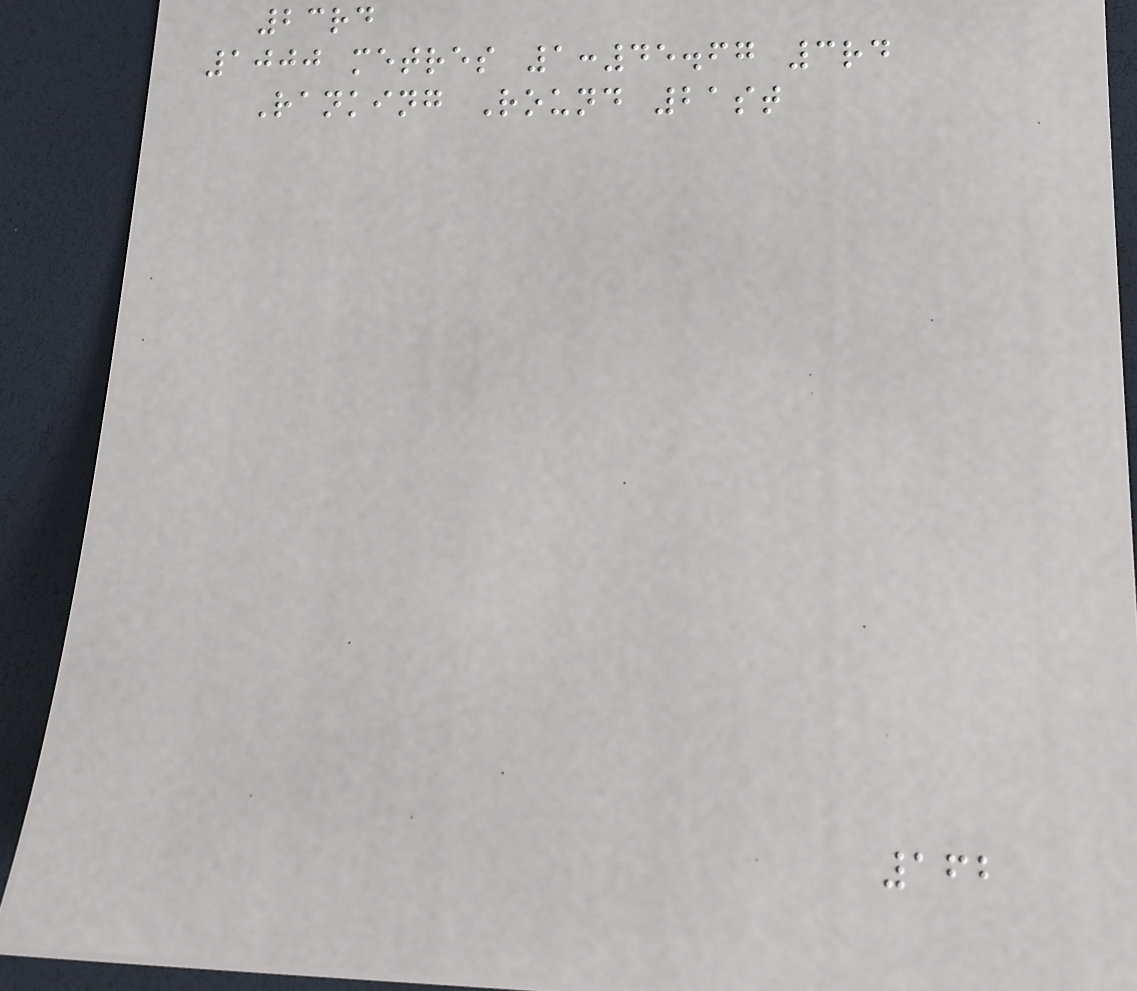23rd
1000 metres 1:45.67 3rd
Ranking Round 21st
162
